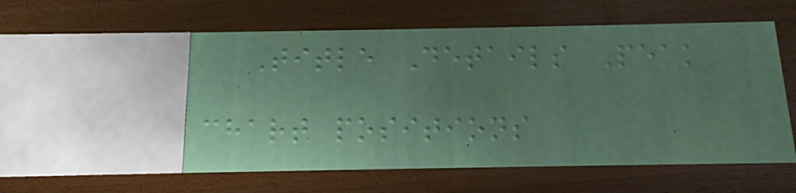Title Details Peak
chart positions
